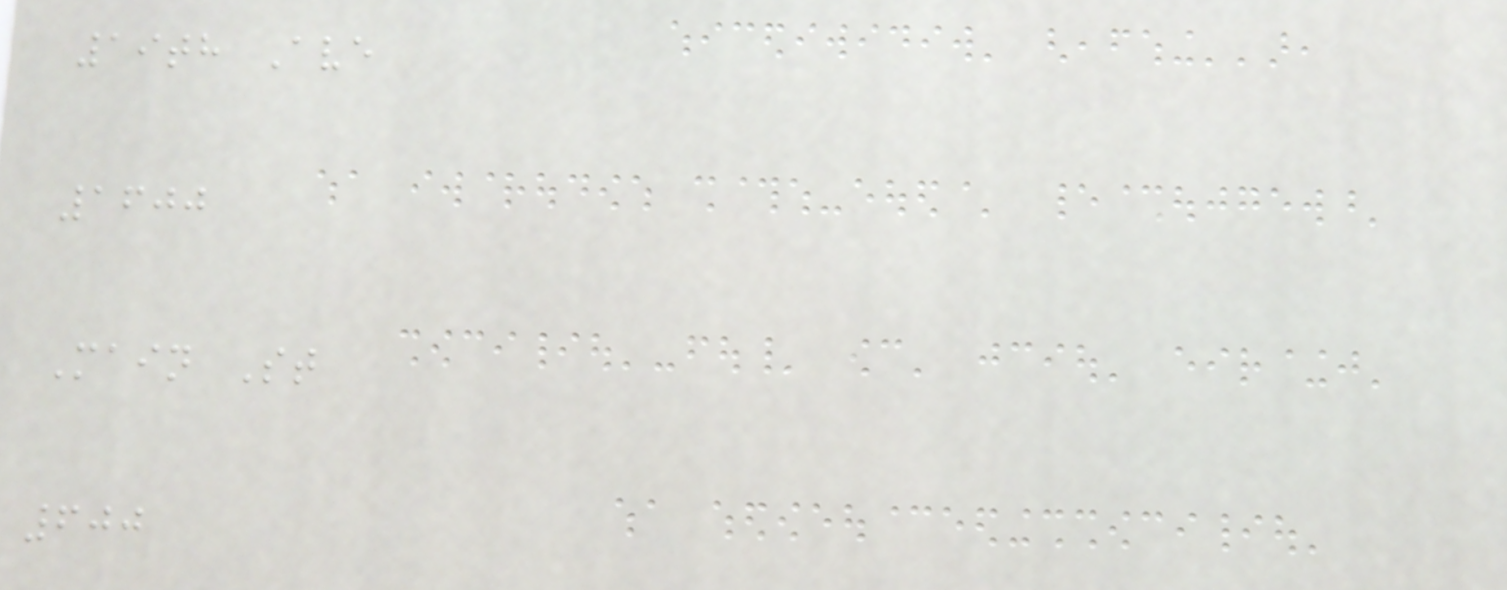19th Ave
1600
Main St
600
